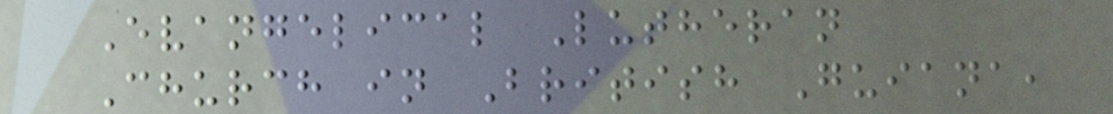Evangelical Lutheran
Church in British Guiana,
